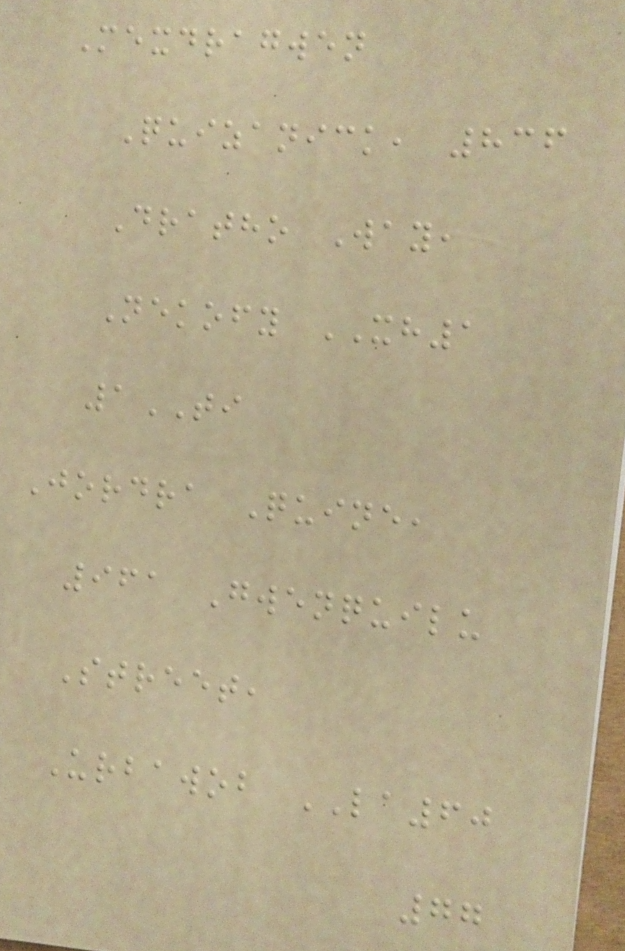Mexdragwen
Quizanick, 836
Dratho Way,
Nekofy XH1
1TI
Jordra Quine,
961 Gwenquilu
Street,
Urbawob LA60
77
